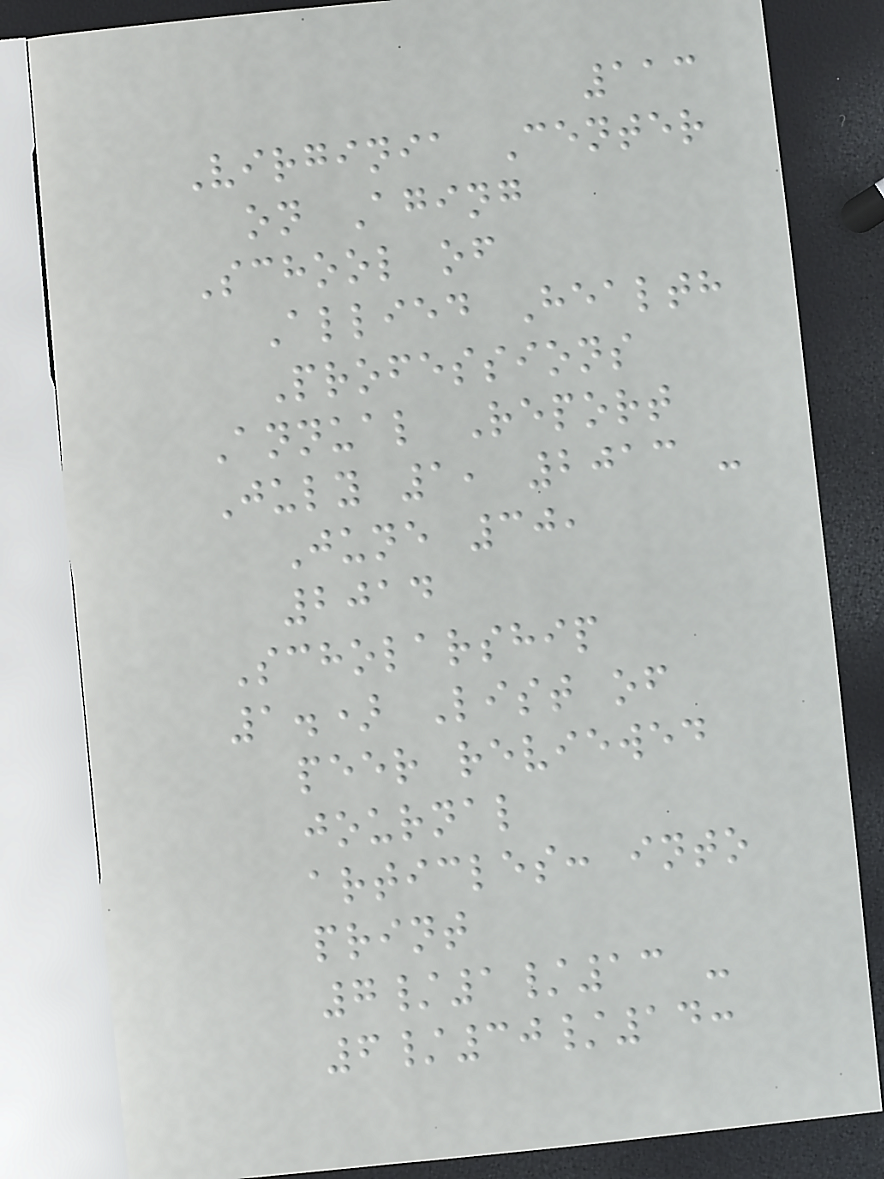113
Virginia Center
on Aging
School of
Allied Health
Professions
Annual Report
July 1, 2013 -
June 30,
2014
Scholarship
1.) List of
peer reviewed
journal
articles: into
print
7/1/13 -
6/30/14:
